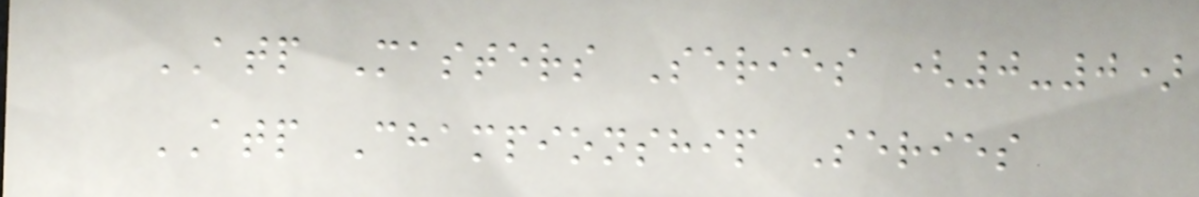ATP Masters Series (0-0)
ATP Championship Series
